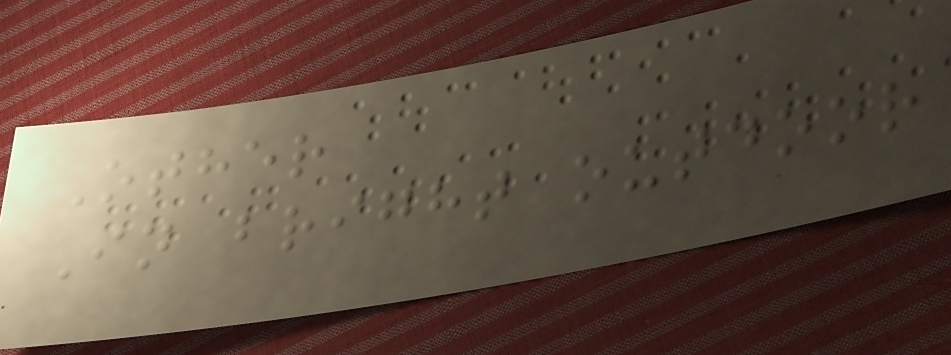Other
In bright outdoor
